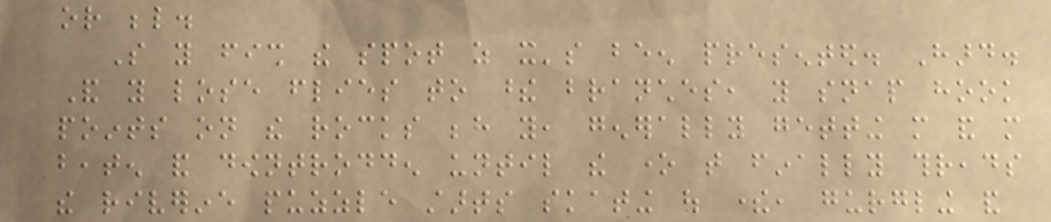or below.
So you fish the spot as it's been presented. Hard.
And you lose flies to these branches, you snap hook
points on the rocks behind you, generally getting more and more
beaten and downtrodden until the one that finally threads
the riverine puzzle starts skating out there, gurgling and
